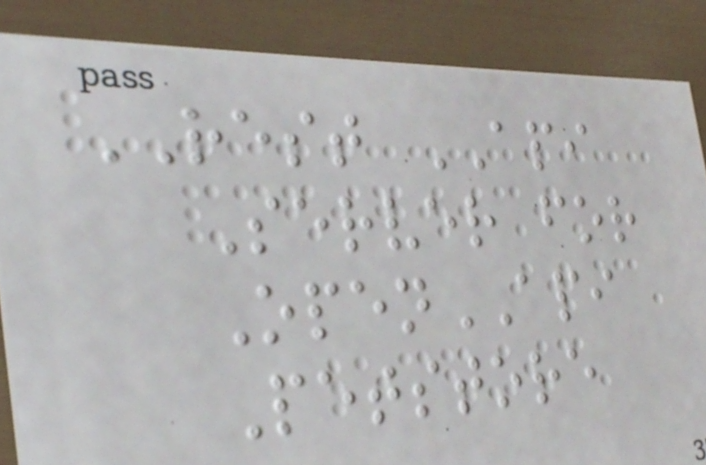REST API
Server for
OpenAPI
Petstore
